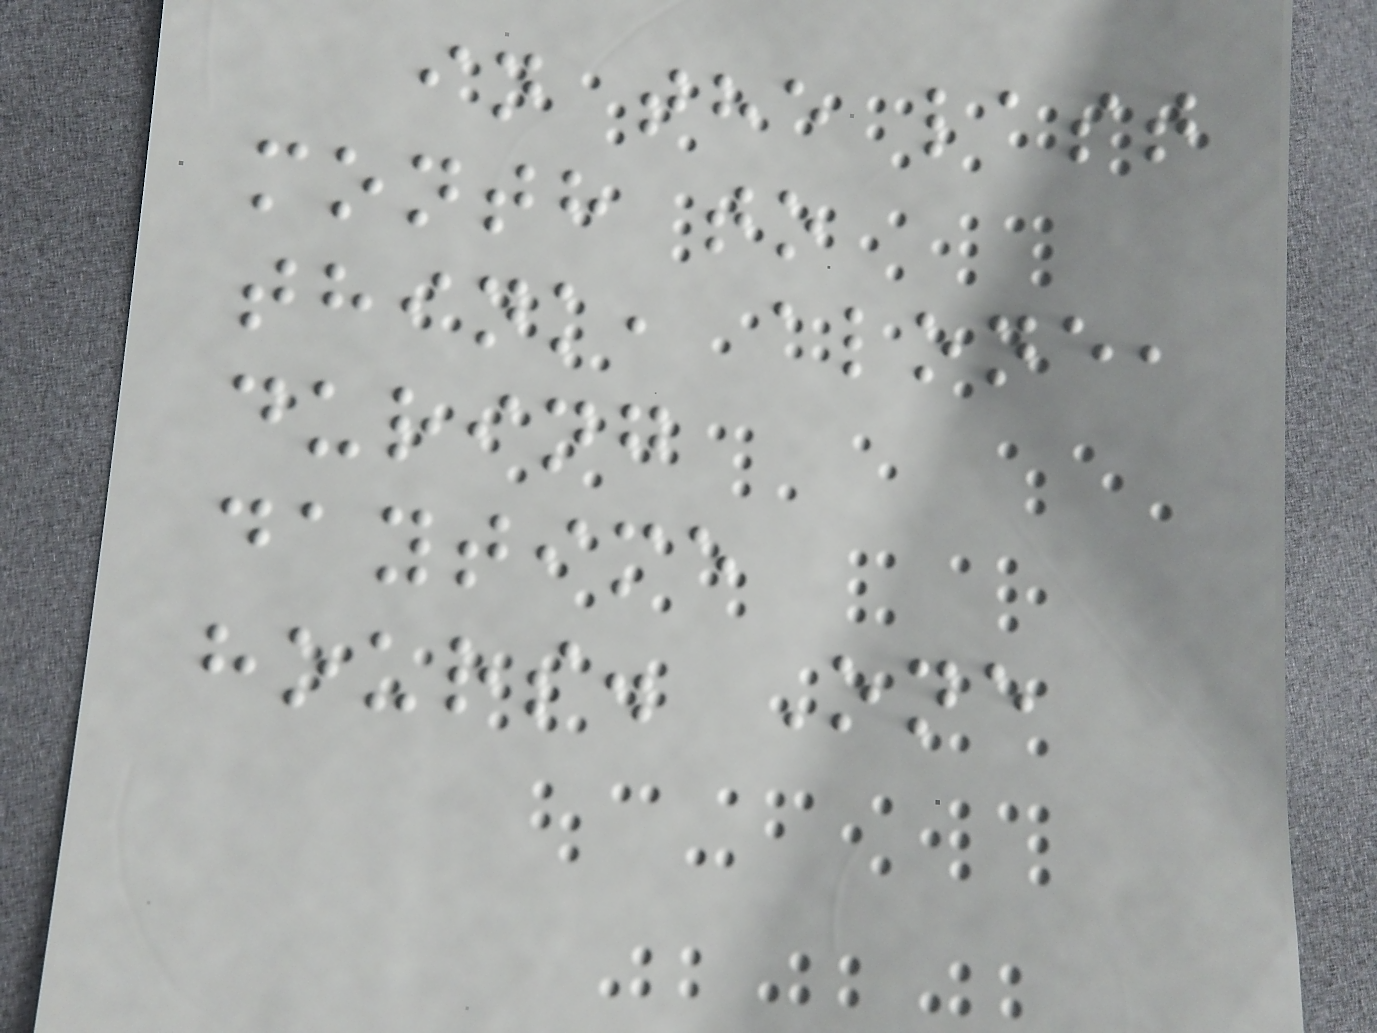in the last
month to
think, alone,
during
daytime
hours. One
